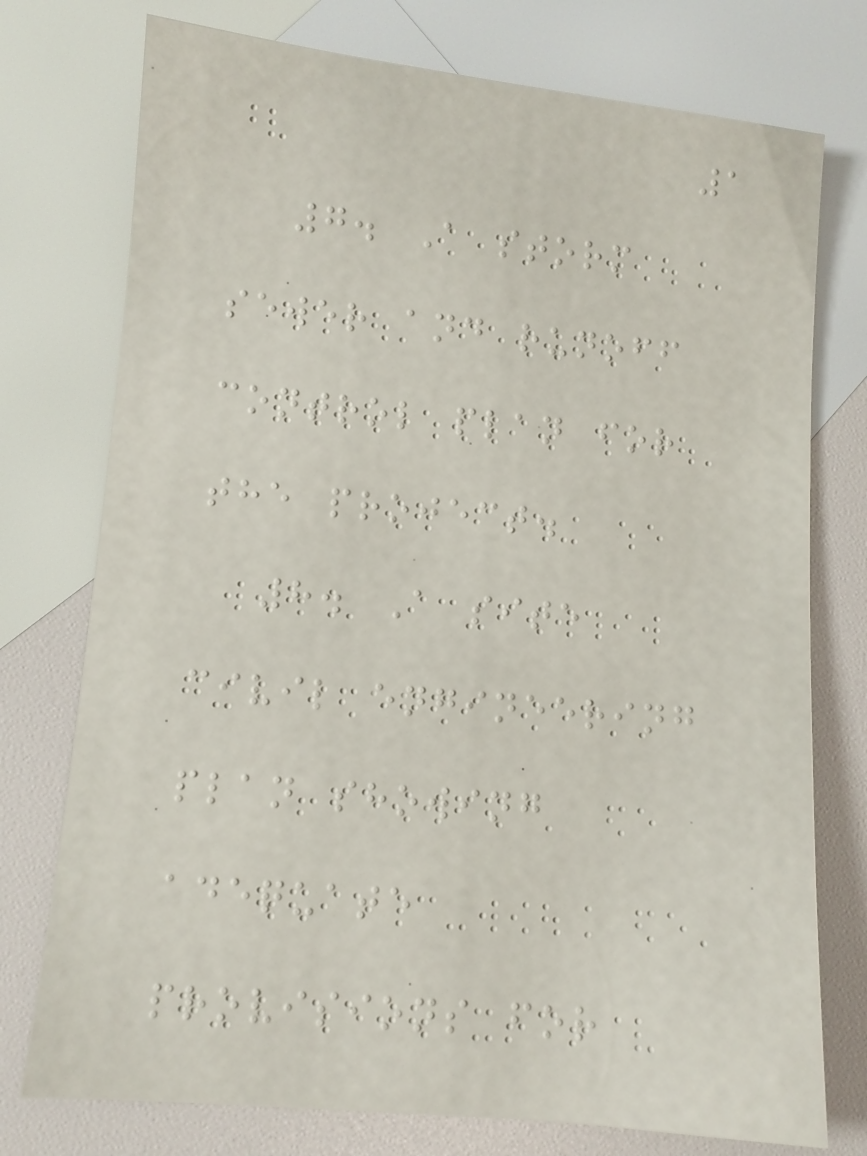1
7. A storm
sewer and runoff
control plan for
the project.
8. A site
civil engineering
plan showing
adequate
provisions for
